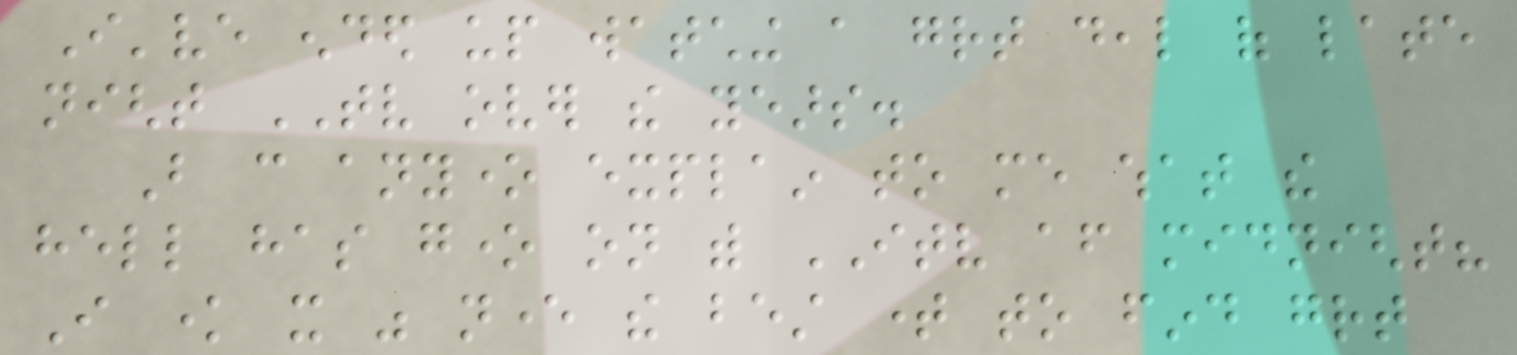I've ended up watching a great deal of late
night TV over the years.
But can anyone explain to me what the
hell has gone on with ITV after midnight?
I know it was never the best time to find great
